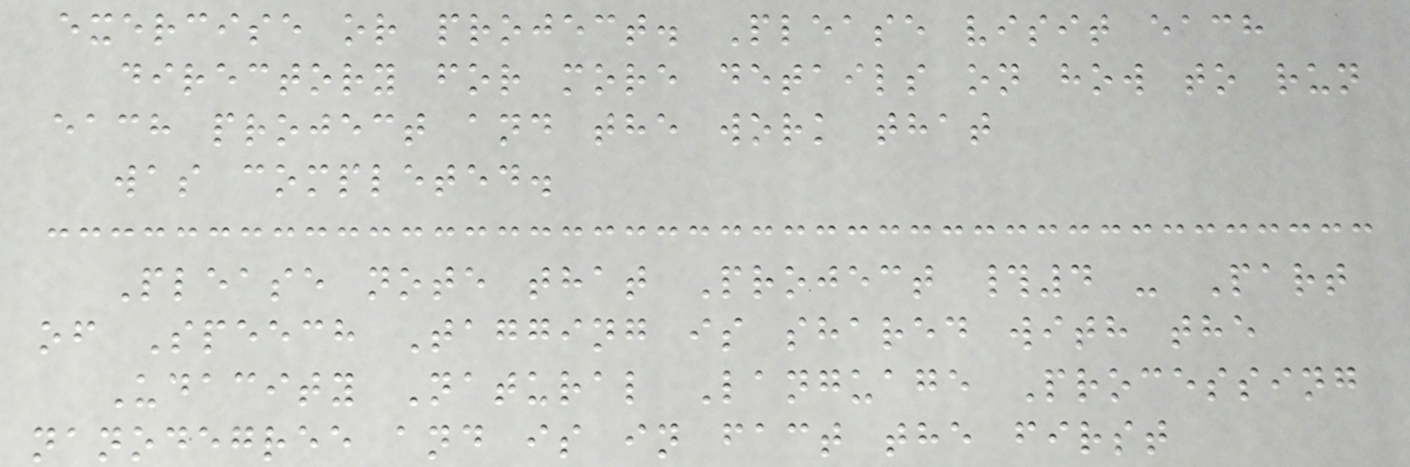exercise or project. Please visit each
directory for more details on how to run
each project and the work that
was completed.
Please note that Project #4 - Part
of Speech Tagging is shared with the
Udacity Natural Language Processing
nanodegree and is in fact the first
